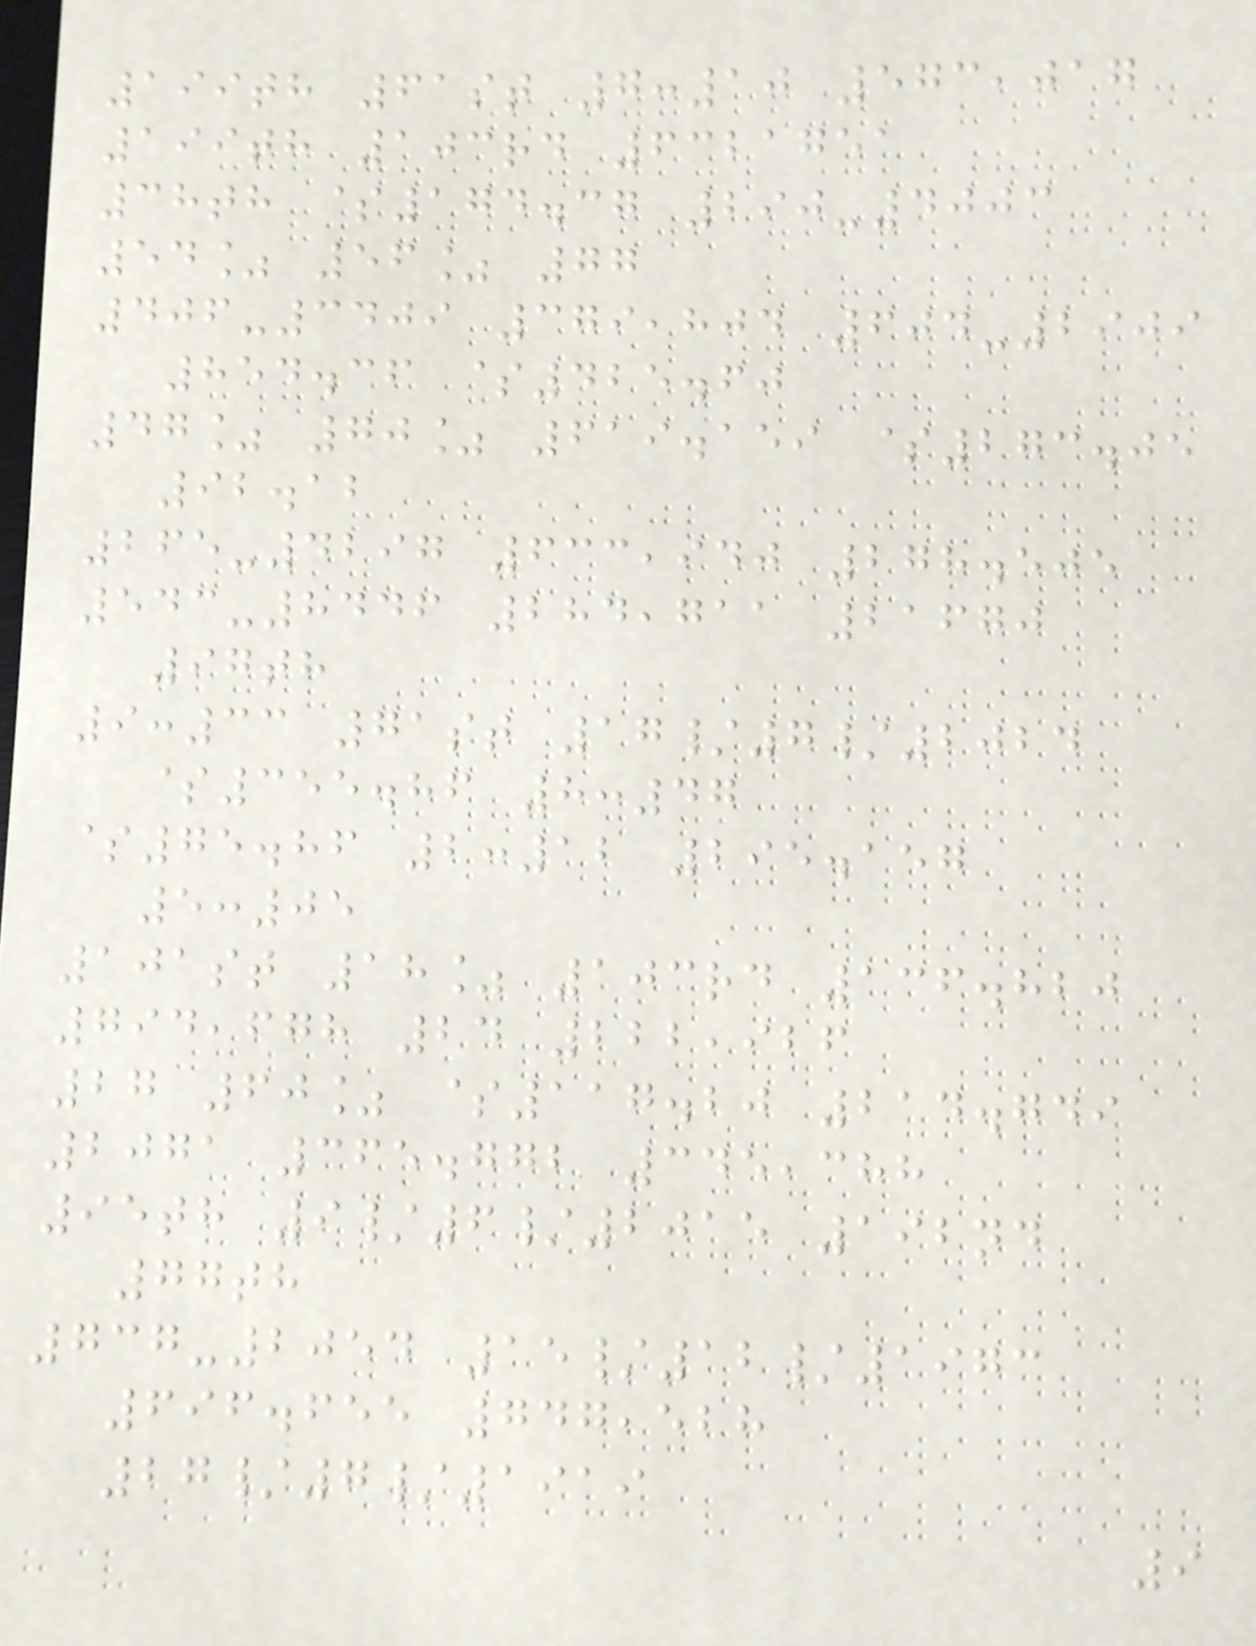199th 61st 7:10 573,017
199th 103rd 6321751
38th $174.37 290-4003
54% 56% 77
406-3409 379,804 604-2909
854.36 $425.60
47% 70% 619.159 $273.05
92.12
265-4297 633,940 278.505
543-8446 284,711 21670
97th
9:33 71st 17/7/2024
$355.86 8:47
$75.86 2:12 295.157
5:05
101st 18% 103rd 136.820
794,678 24 222,926
27 60% $117.20 214.749
2071 365.772 345,388
95th 9/6/2015 192nd
77th
737-2054 15/12/1973
696.655 747,528
27/7/1919
9
